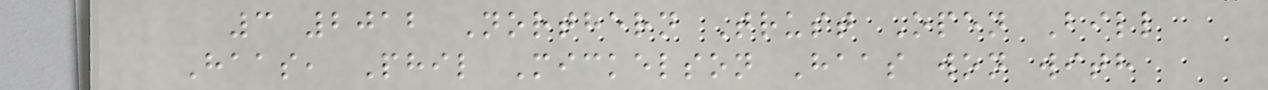3 2012 Northern Trust Open Bill
Haas, Phil Mickelson Haas won with
